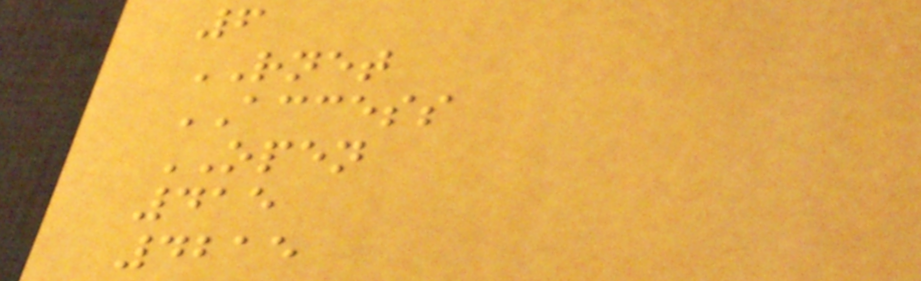6
RNET
ACCESS
OPEN
415
4215
